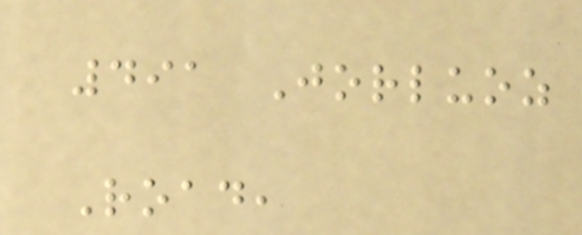491 Jorluoz
Road,
